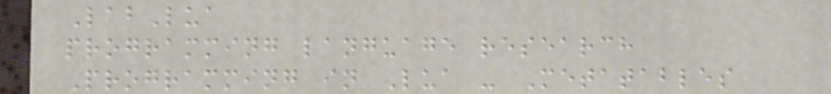LabLua
programming language research
Programming in Lua - Metatables
